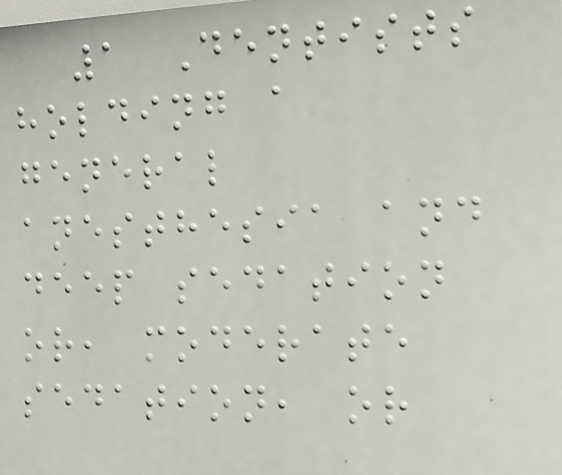1 Dentists
holding a
general
anesthesia and
deep sedation
or, moderate
sedation, or
